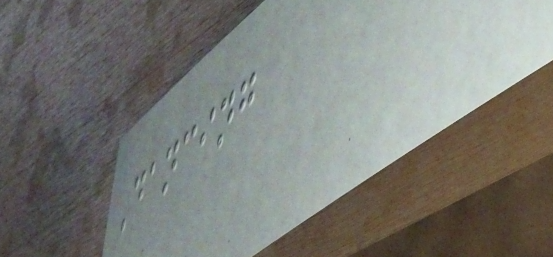Dancing
